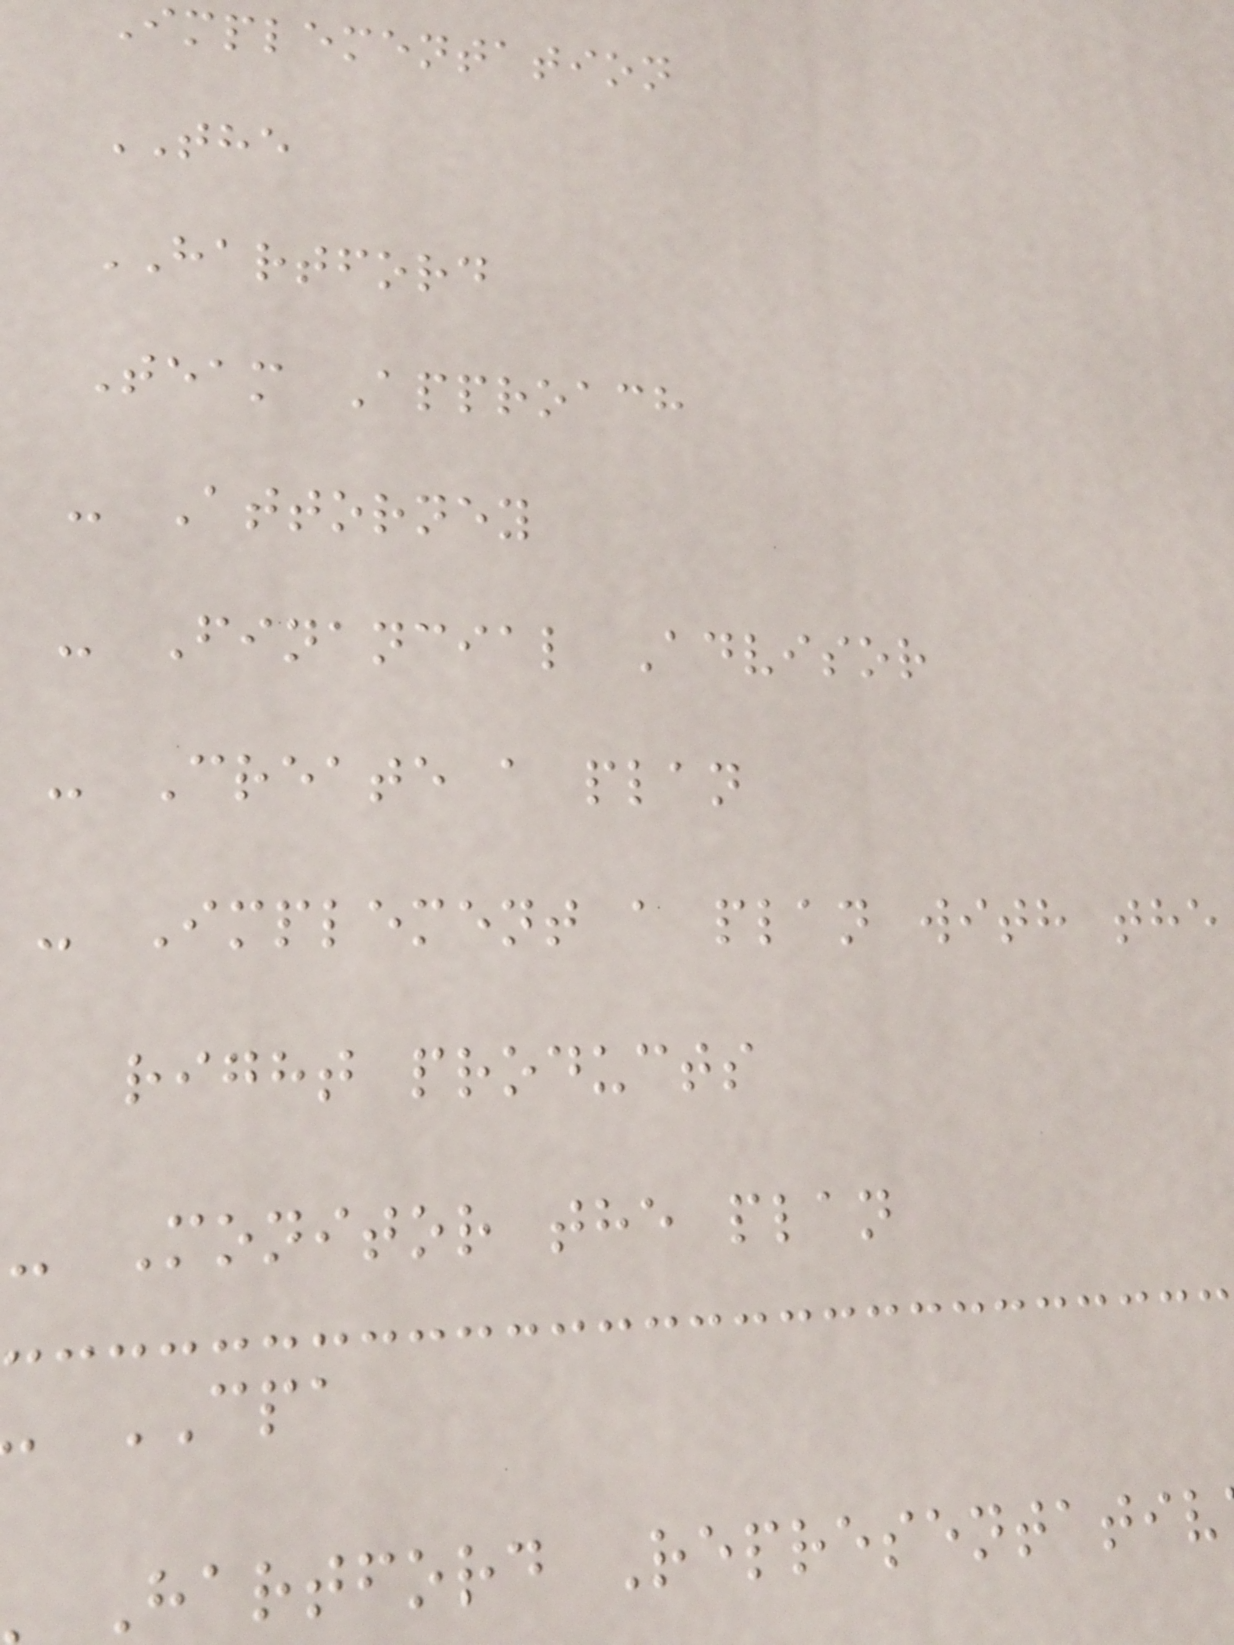implementation
THE
HARTFORD
Team Approach
- Attorney
- Financial Advisor
- Create a plan
- Implement a plan with the
right products
- Monitor the plan
CPA
Hartford Representativ
